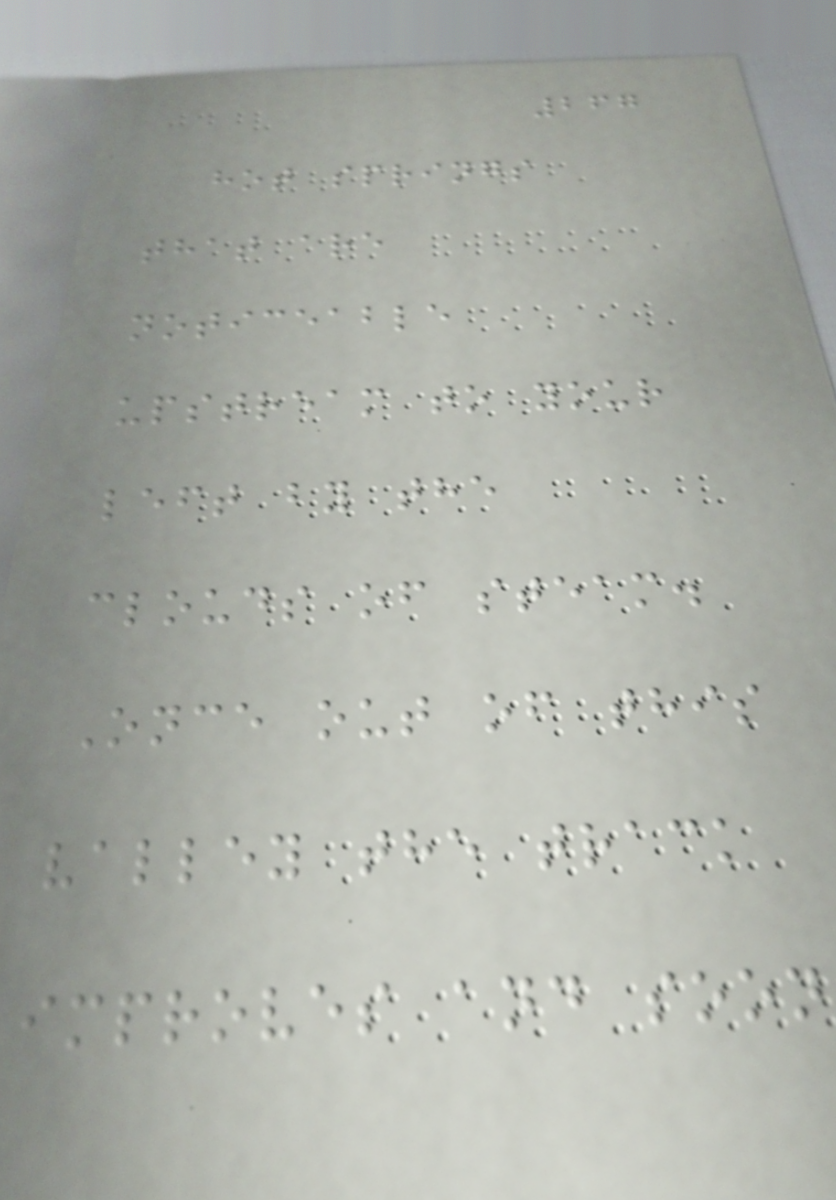267
hot springs
that are
noticeable
upstream to your
left by the
clouds of steam.
Once out of this
valley the track
improves and soon
